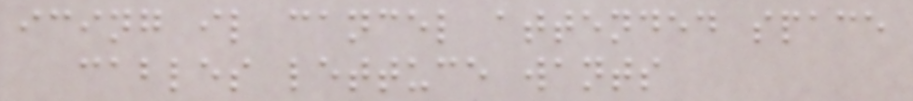icing il cancel attended space
cables lettuce wants
